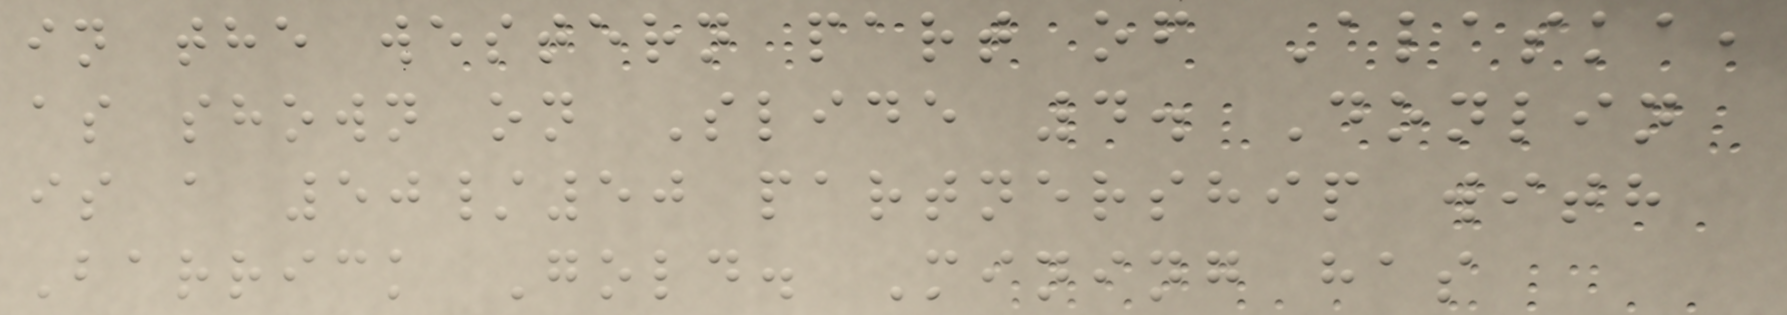in the western part of Alaska,
as shown on Slide 4. Donlin
is a 50/50 partnership with
Barrick Gold. Mining has
